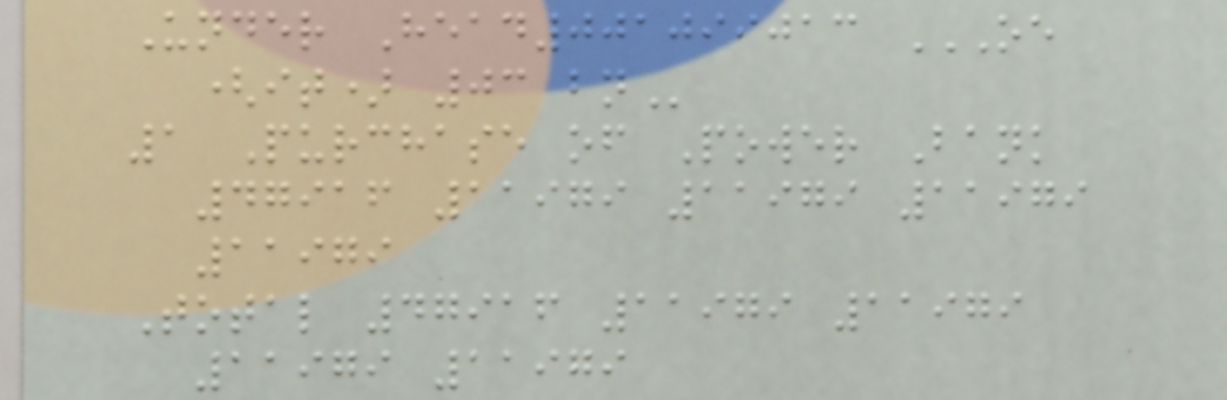Under Head001099013 OE
(IT) 03 BN
1 Purchase of Power Bank
47916 11979 11979 11979
11979
Total 47916 11979 11979
11979 11979
